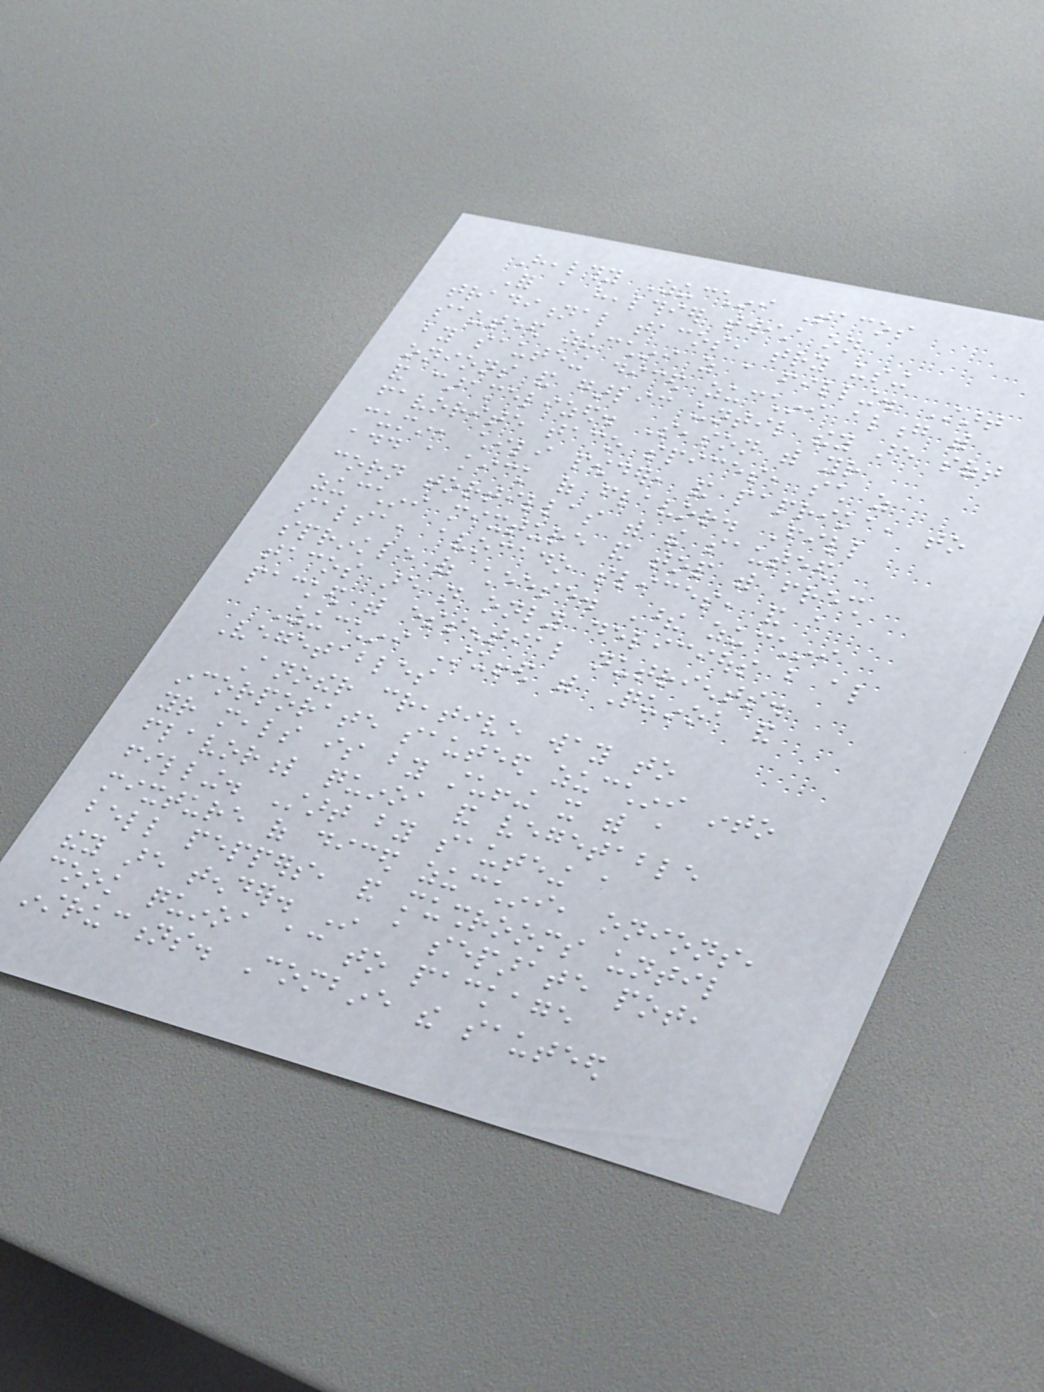Healthy Zucchini Tacos
For a healthier twist on
traditional tacos, try using
sauteed zucchini as a filling. Start
by sauteing diced zucchini along with
onions and garlic until they are soft
and caramelized. Season with your
favorite taco spices, such as
cumin, chili powder, and paprika, to
add a kick of flavor. Fill
corn tortillas with the sauteed
zucchini mixture and top with fresh
salsa, avocado slices, and a
sprinkle of cheese. These zucchini
tacos are not only delicious but also
packed with essential nutrients.
Zucchini Stuffed with Quinoa and
Vegetables
Another creative way to
incorporate sauteed zucchini into
your meals is by stuffing it with a
flavorful quinoa and vegetable
filling. Start by sauteing a
mixture of diced zucchini, onions,
bell peppers, and mushrooms until
they are tender. In a separate pot,
cook quinoa according to package
instructions. Combine the sauteed
